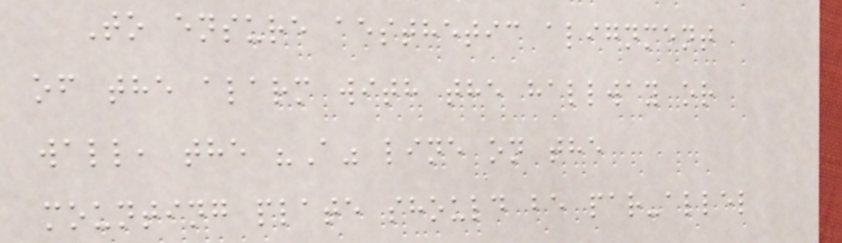To ensure aesthetic alignment
of the alarm with the hallway or
wall, the "A" line on the
mounting plate should be par-allel
